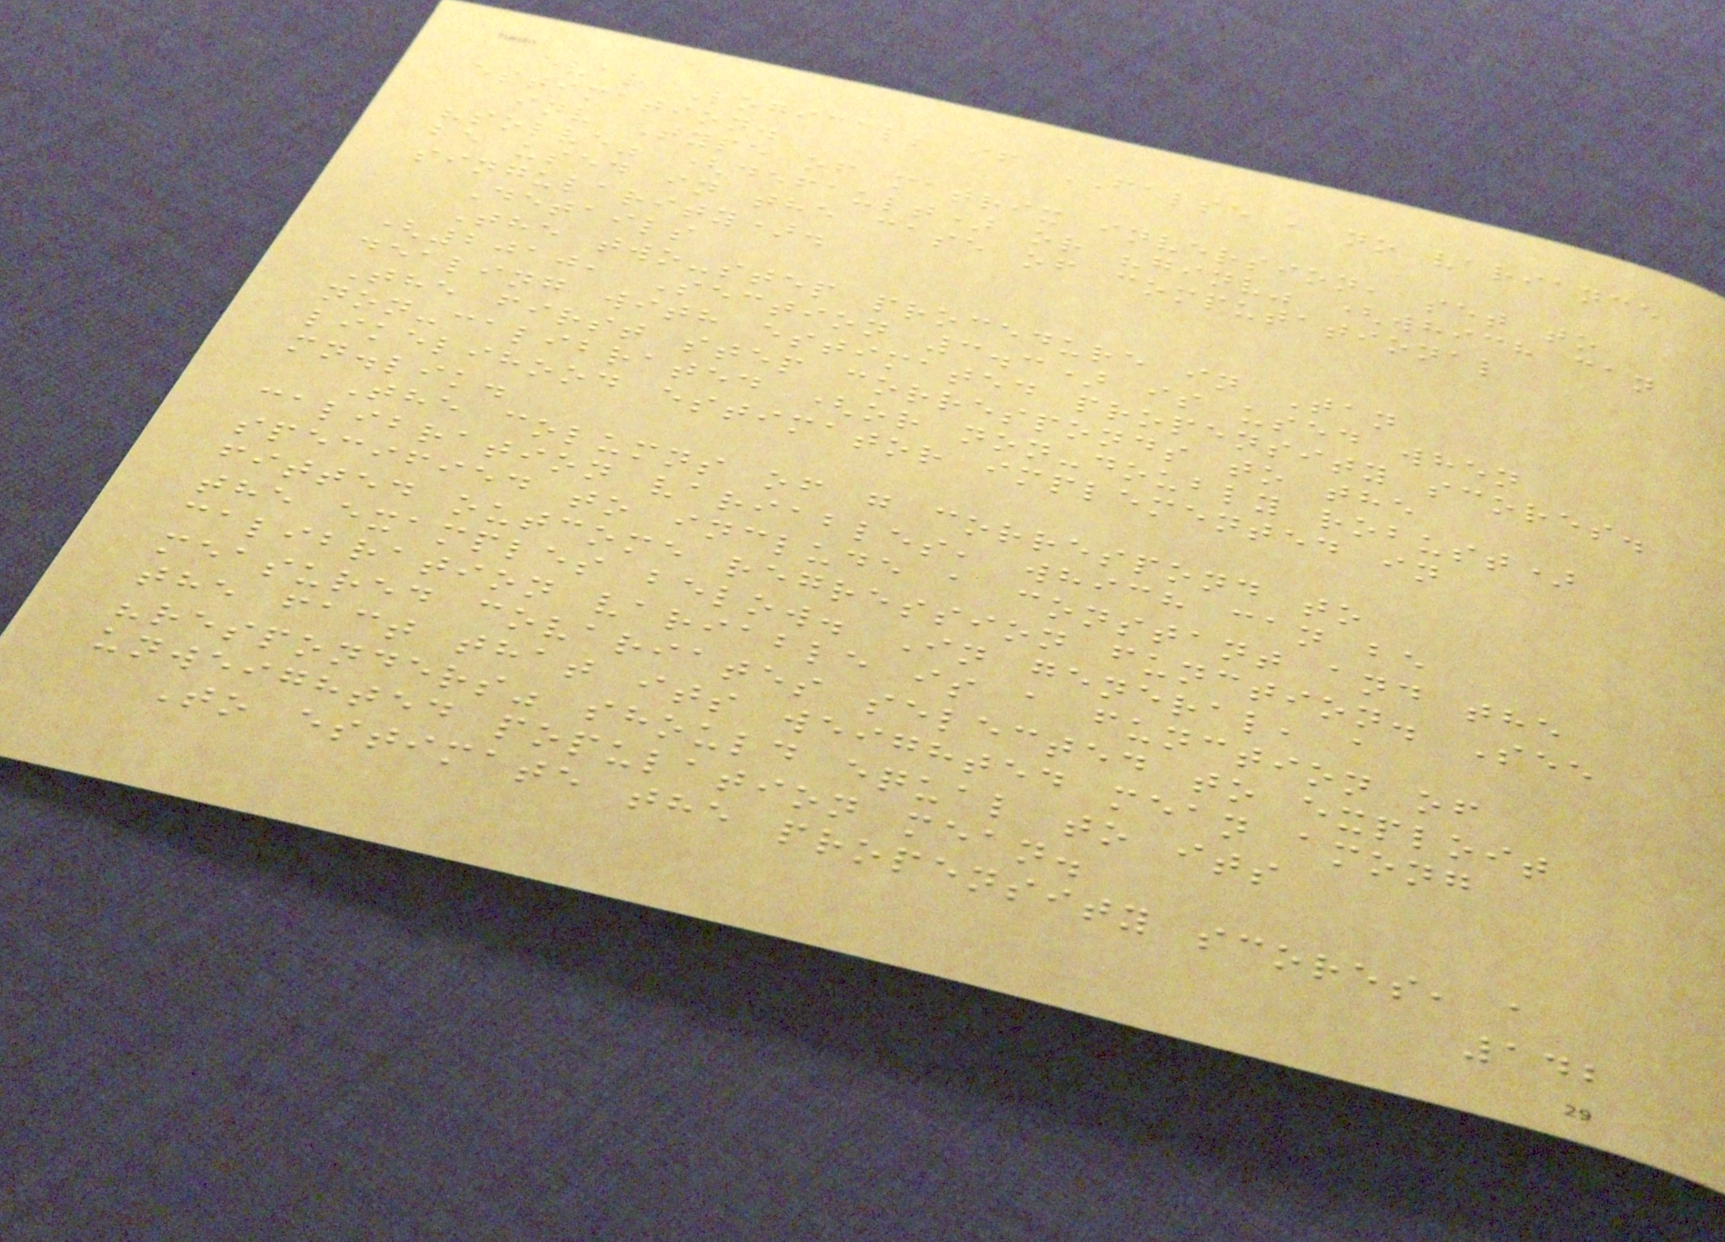evar Logical; if FALSE , no variance
estimation.
inv Type of matrix inversion, set to
"solve" (default) or "ginv" (which can
be used in the case of computational
singularity).
Details
The two-step procedure in Tan
(2010, Section 3.3) is used when
dealing with estimated propensity scores.
The first step corresponds to the
non-calibrated (or non-doubly robust)
likelihood estimator implemented in
mn.lik.
The columns of g correspond to
calibration variables, which can be
specified to include a constant and the
fitted outcome regression function. See
the examples below. In general, a
calibration variable is a function of
measured covariates selected to exploit
the fact that its weighted mean among
"responders" should equal to its
unweighted population mean.
To estimate the propensity scores, a
142
